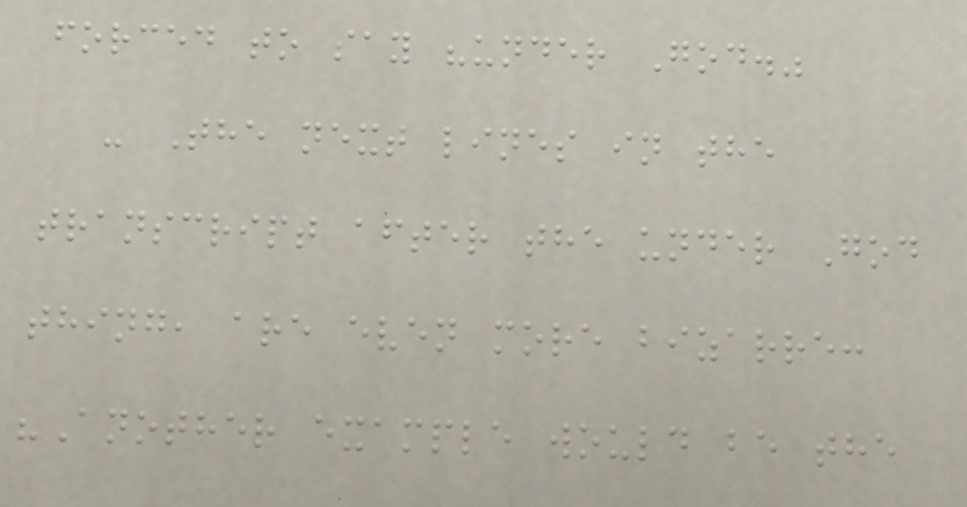forced to say "under God."
- The next lines in the
transcript after the under God
thing, are even more bizarre:
"Another example would be the
